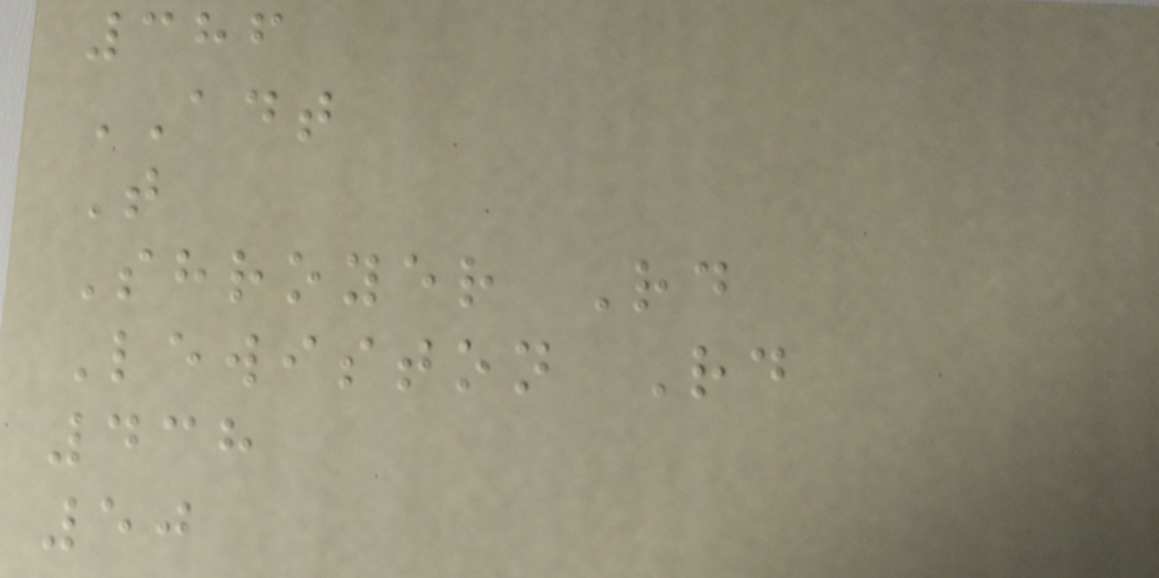386
ADT
T
Shroyer Rd
Lewiston Rd
438
50
